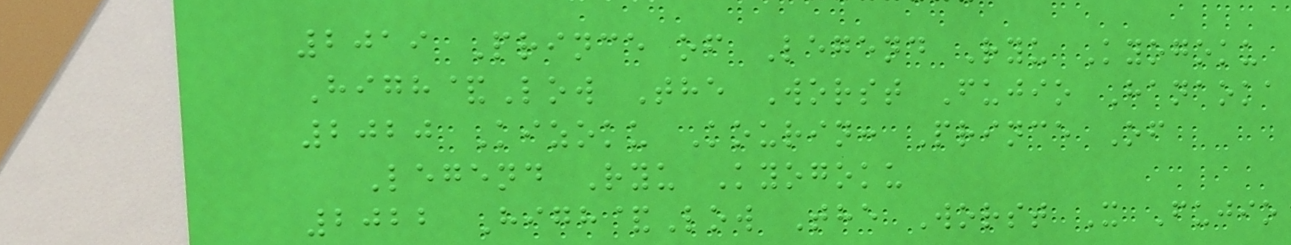2019 Prince of Legend Ryu Kyogoku
High&Low The Worst Fujio Hanaoka
2020 Kizoku Kourin: Prince Of
Legend Ryu Kyogoku
2022 High&Low The Worst X Fujio
